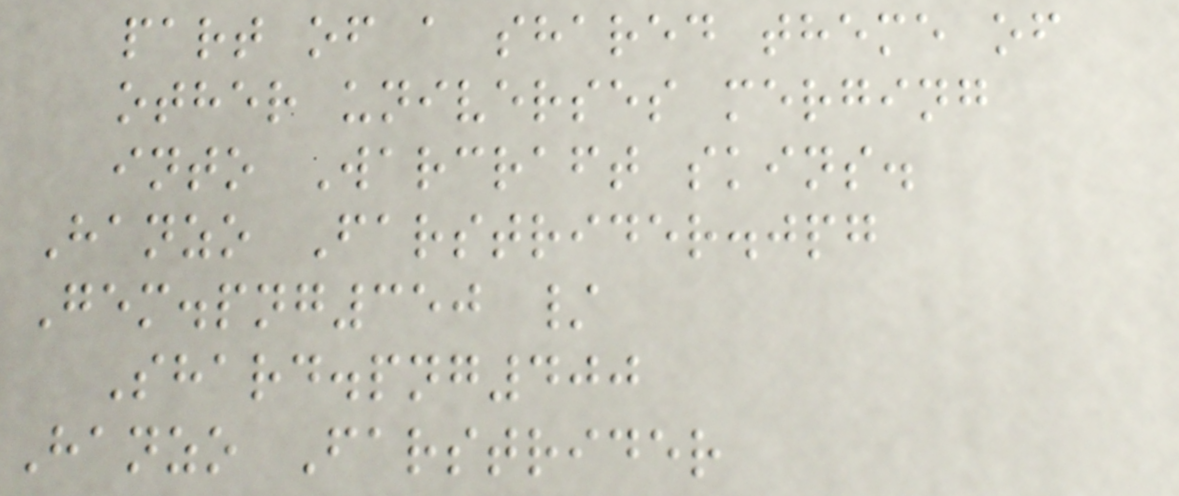part of a shared theme of
other universes merging
into Warcraft skins.
Hanzo Farstrider.jpg
Gem.png350 /
Shard.png400
Hanzo Farstrider
